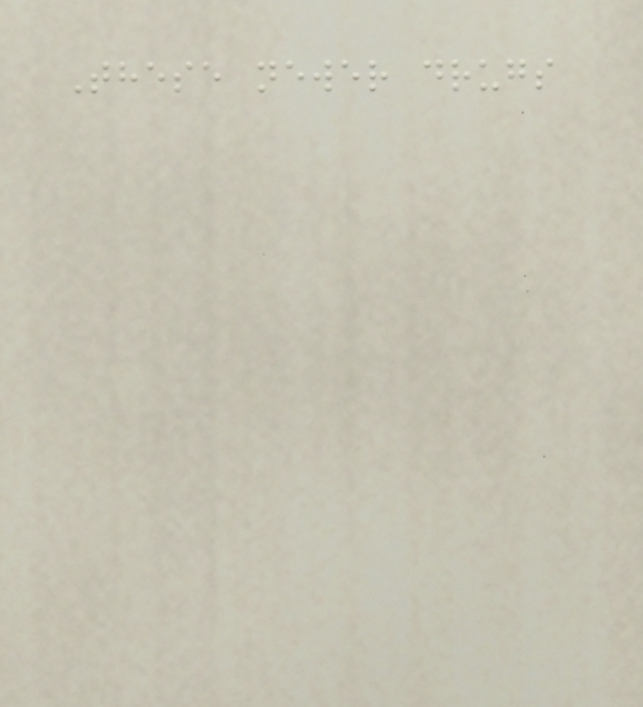These newer drugs
